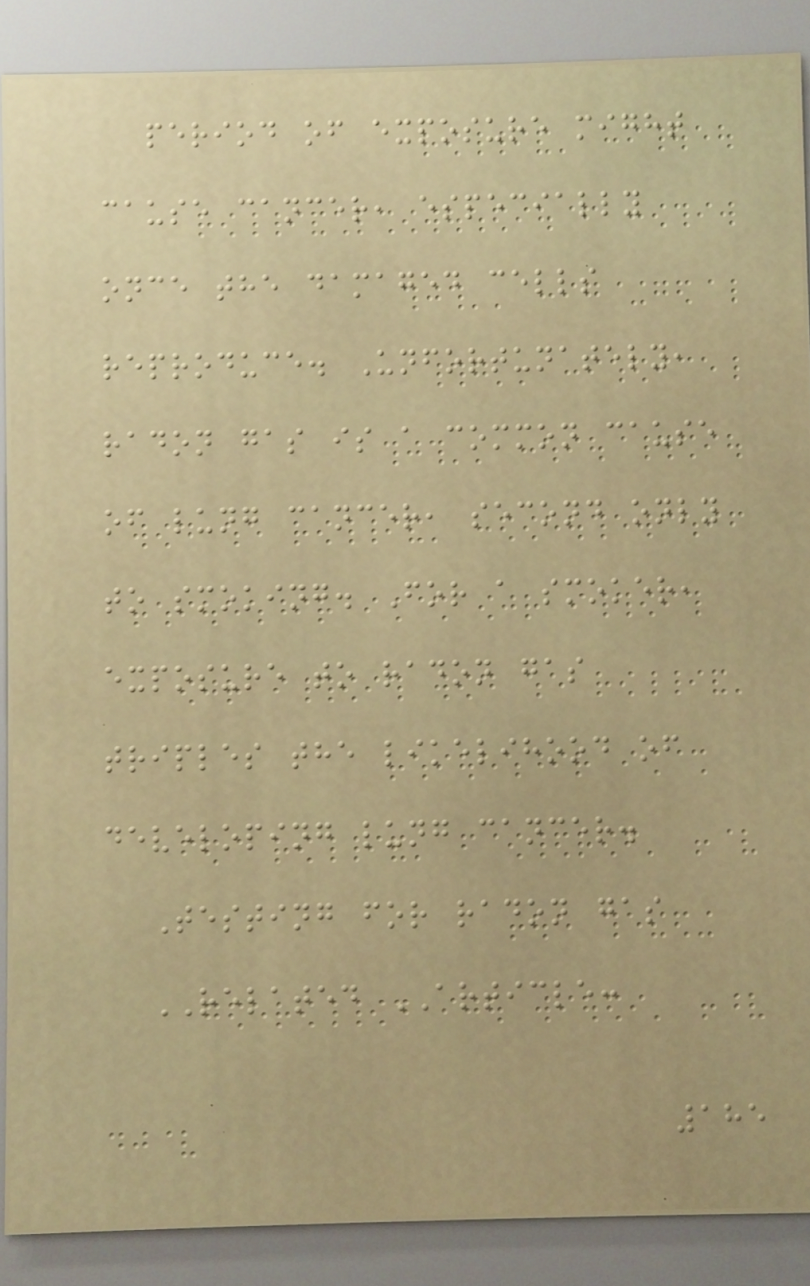period of exposure might
cause cancer, especially
once the damaged cells
reproduce. Unfortunately,
radon gas is a common cause
of lung cancer, second only
to smoking. For a smoker,
exposure to radon gas
triples the likelihood of
developing lung cancer.
Testing for radon gas
RELATED ARTICLE:
185
